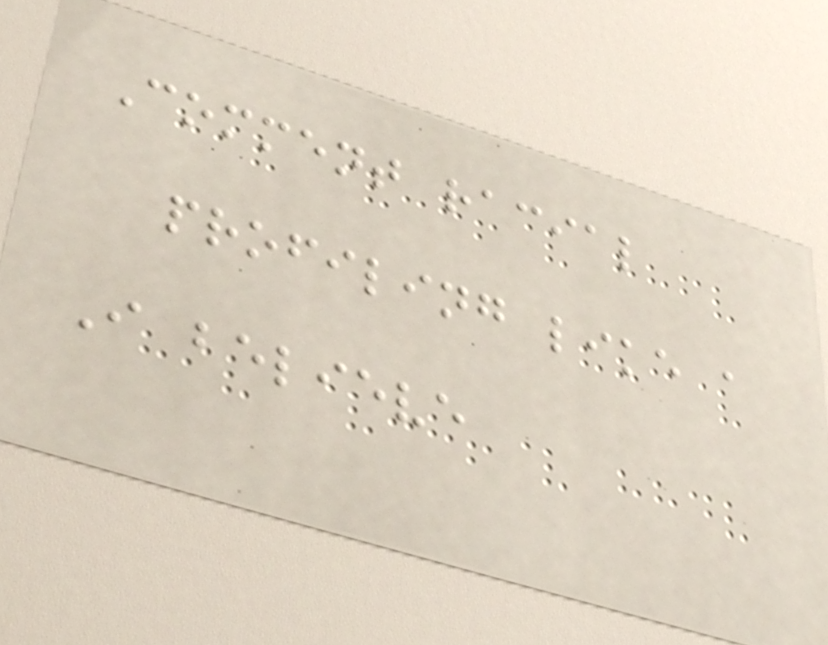Comment racial
profiling like a
I believe
